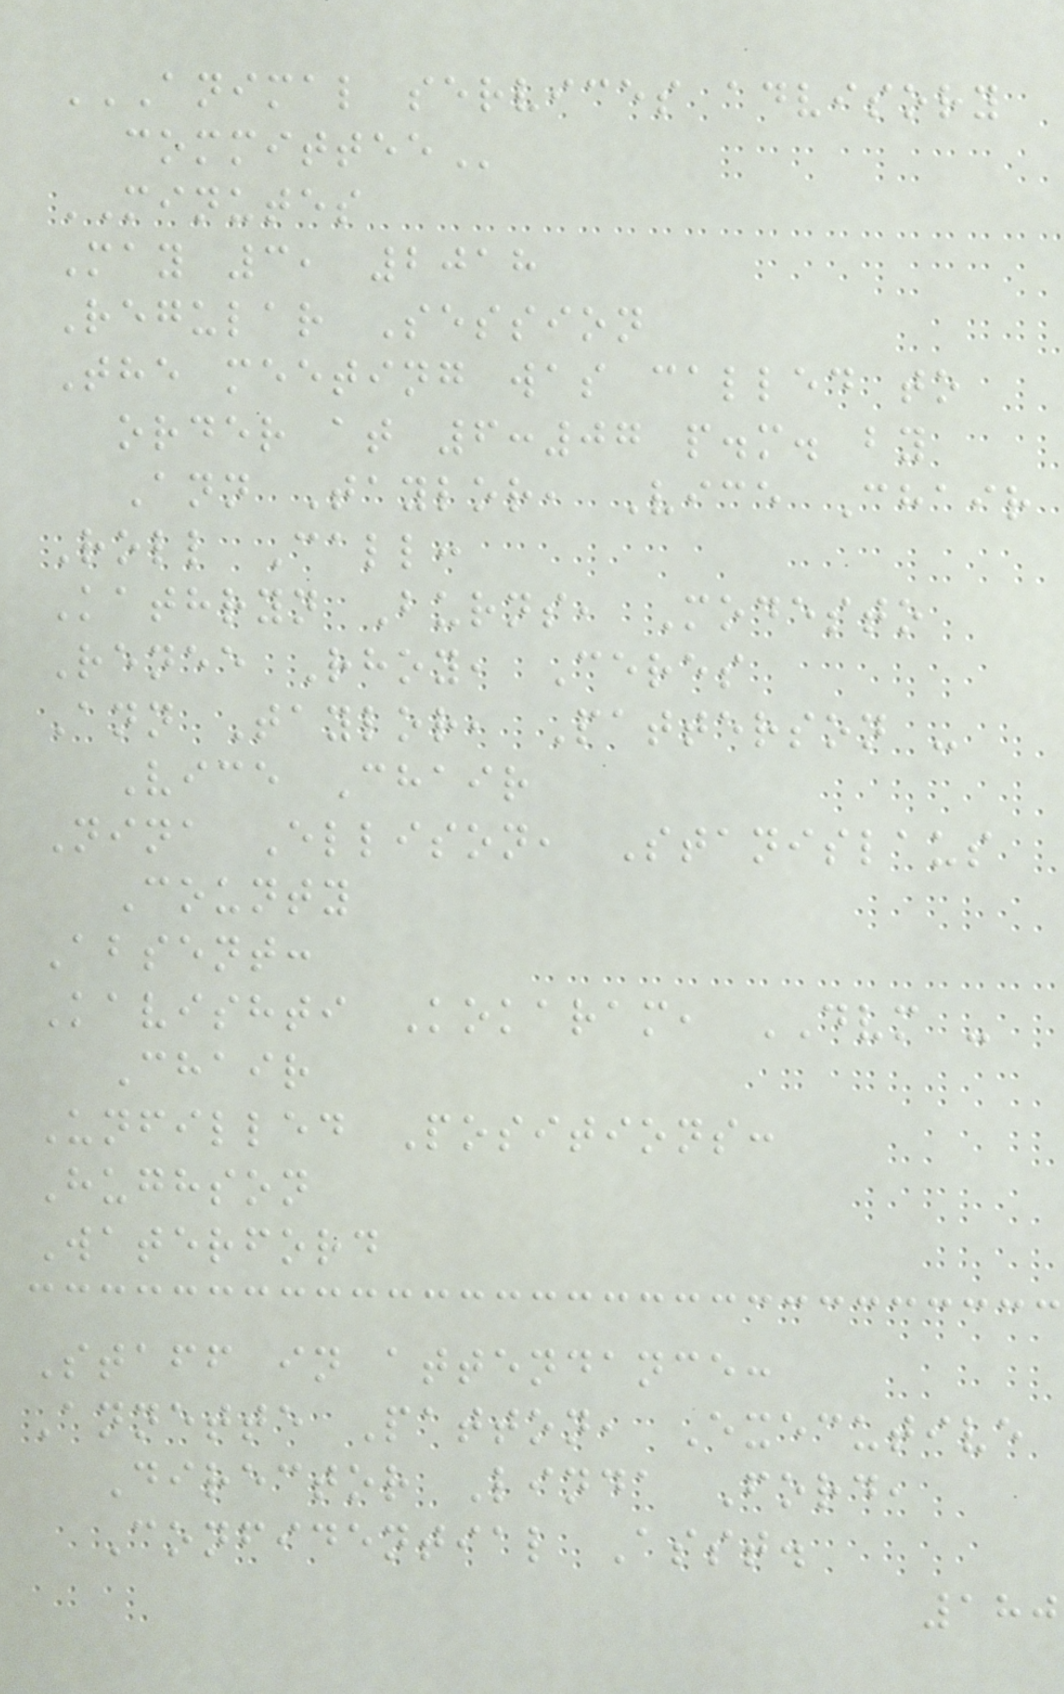ANIMAL SERVICES ADVISORY
COMMITTEE
MINUTES
May 3, 2018
Regular Session
The meeting was called to
order at 6:07 p.m. by
Ann Taylor, Vice Chair
Roll Call:
Kathryn Burns, Modesto
Renee Rhoy, Ceres
Ann Taylor, Patterson -
Vice Chair
Nina Ellison, Stanislaus
County
Absent:
Kavishti Kokaram, DVM -
Chair
Unfilled Positions:
Hughson
Waterford
Staff in attendance:
Annette Patton, Executive
Director Linda Ford,
Confidential Asst.
180
